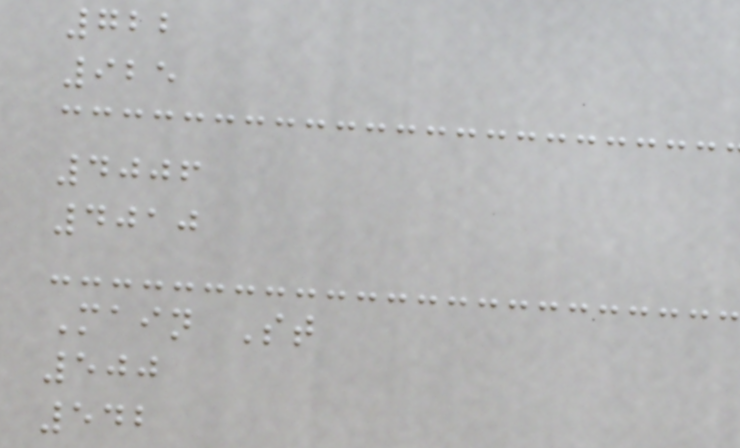722
925
4006
4010
Main St
500
542
